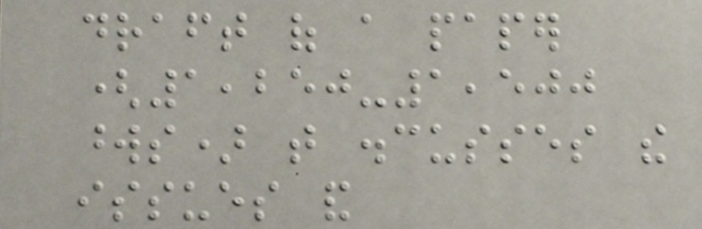draft of a paper
(1,250-1,500
words) that discusses the
issues and
